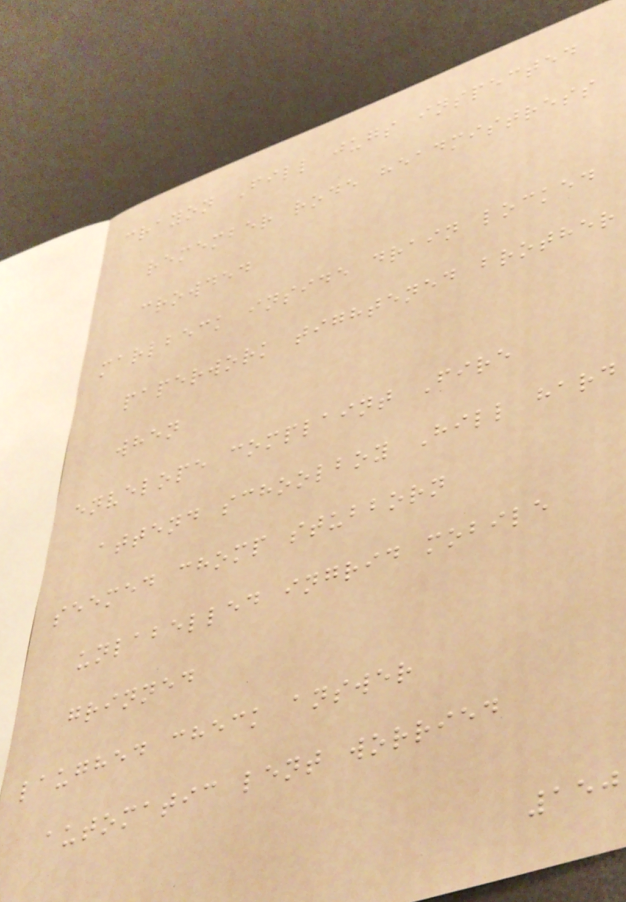crayon Fill jugs inspected
remember rode headmistress
crowded
marlbeck inside drain locked
paperwork tightened brother
when
envelope complaint Fire
attend schoolboy Hill hard
seemed chomp stubborn
unlabelled ingrid mobile
grinned
laughed check answer
automatic lent worried
150
